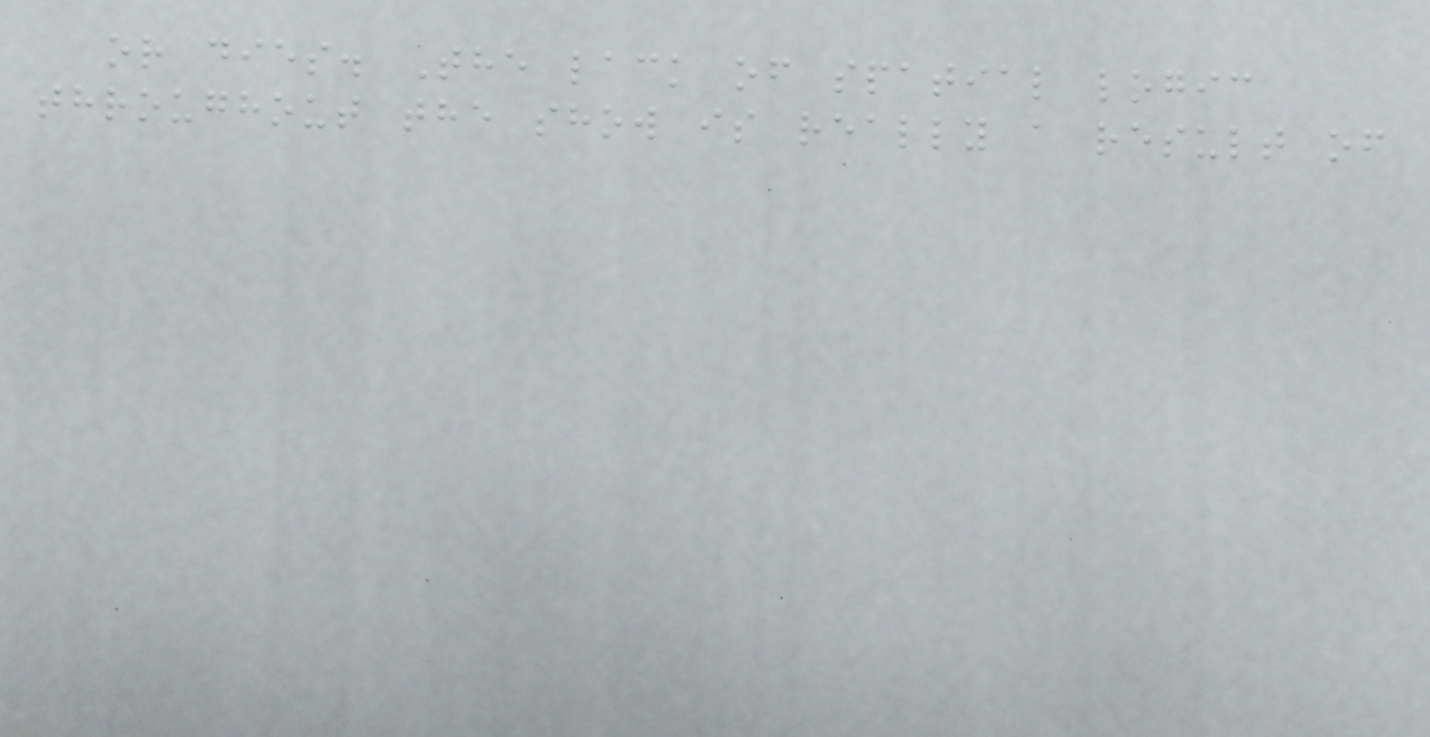or dies. The lack of spatial logic
throughout the show is really a result of
